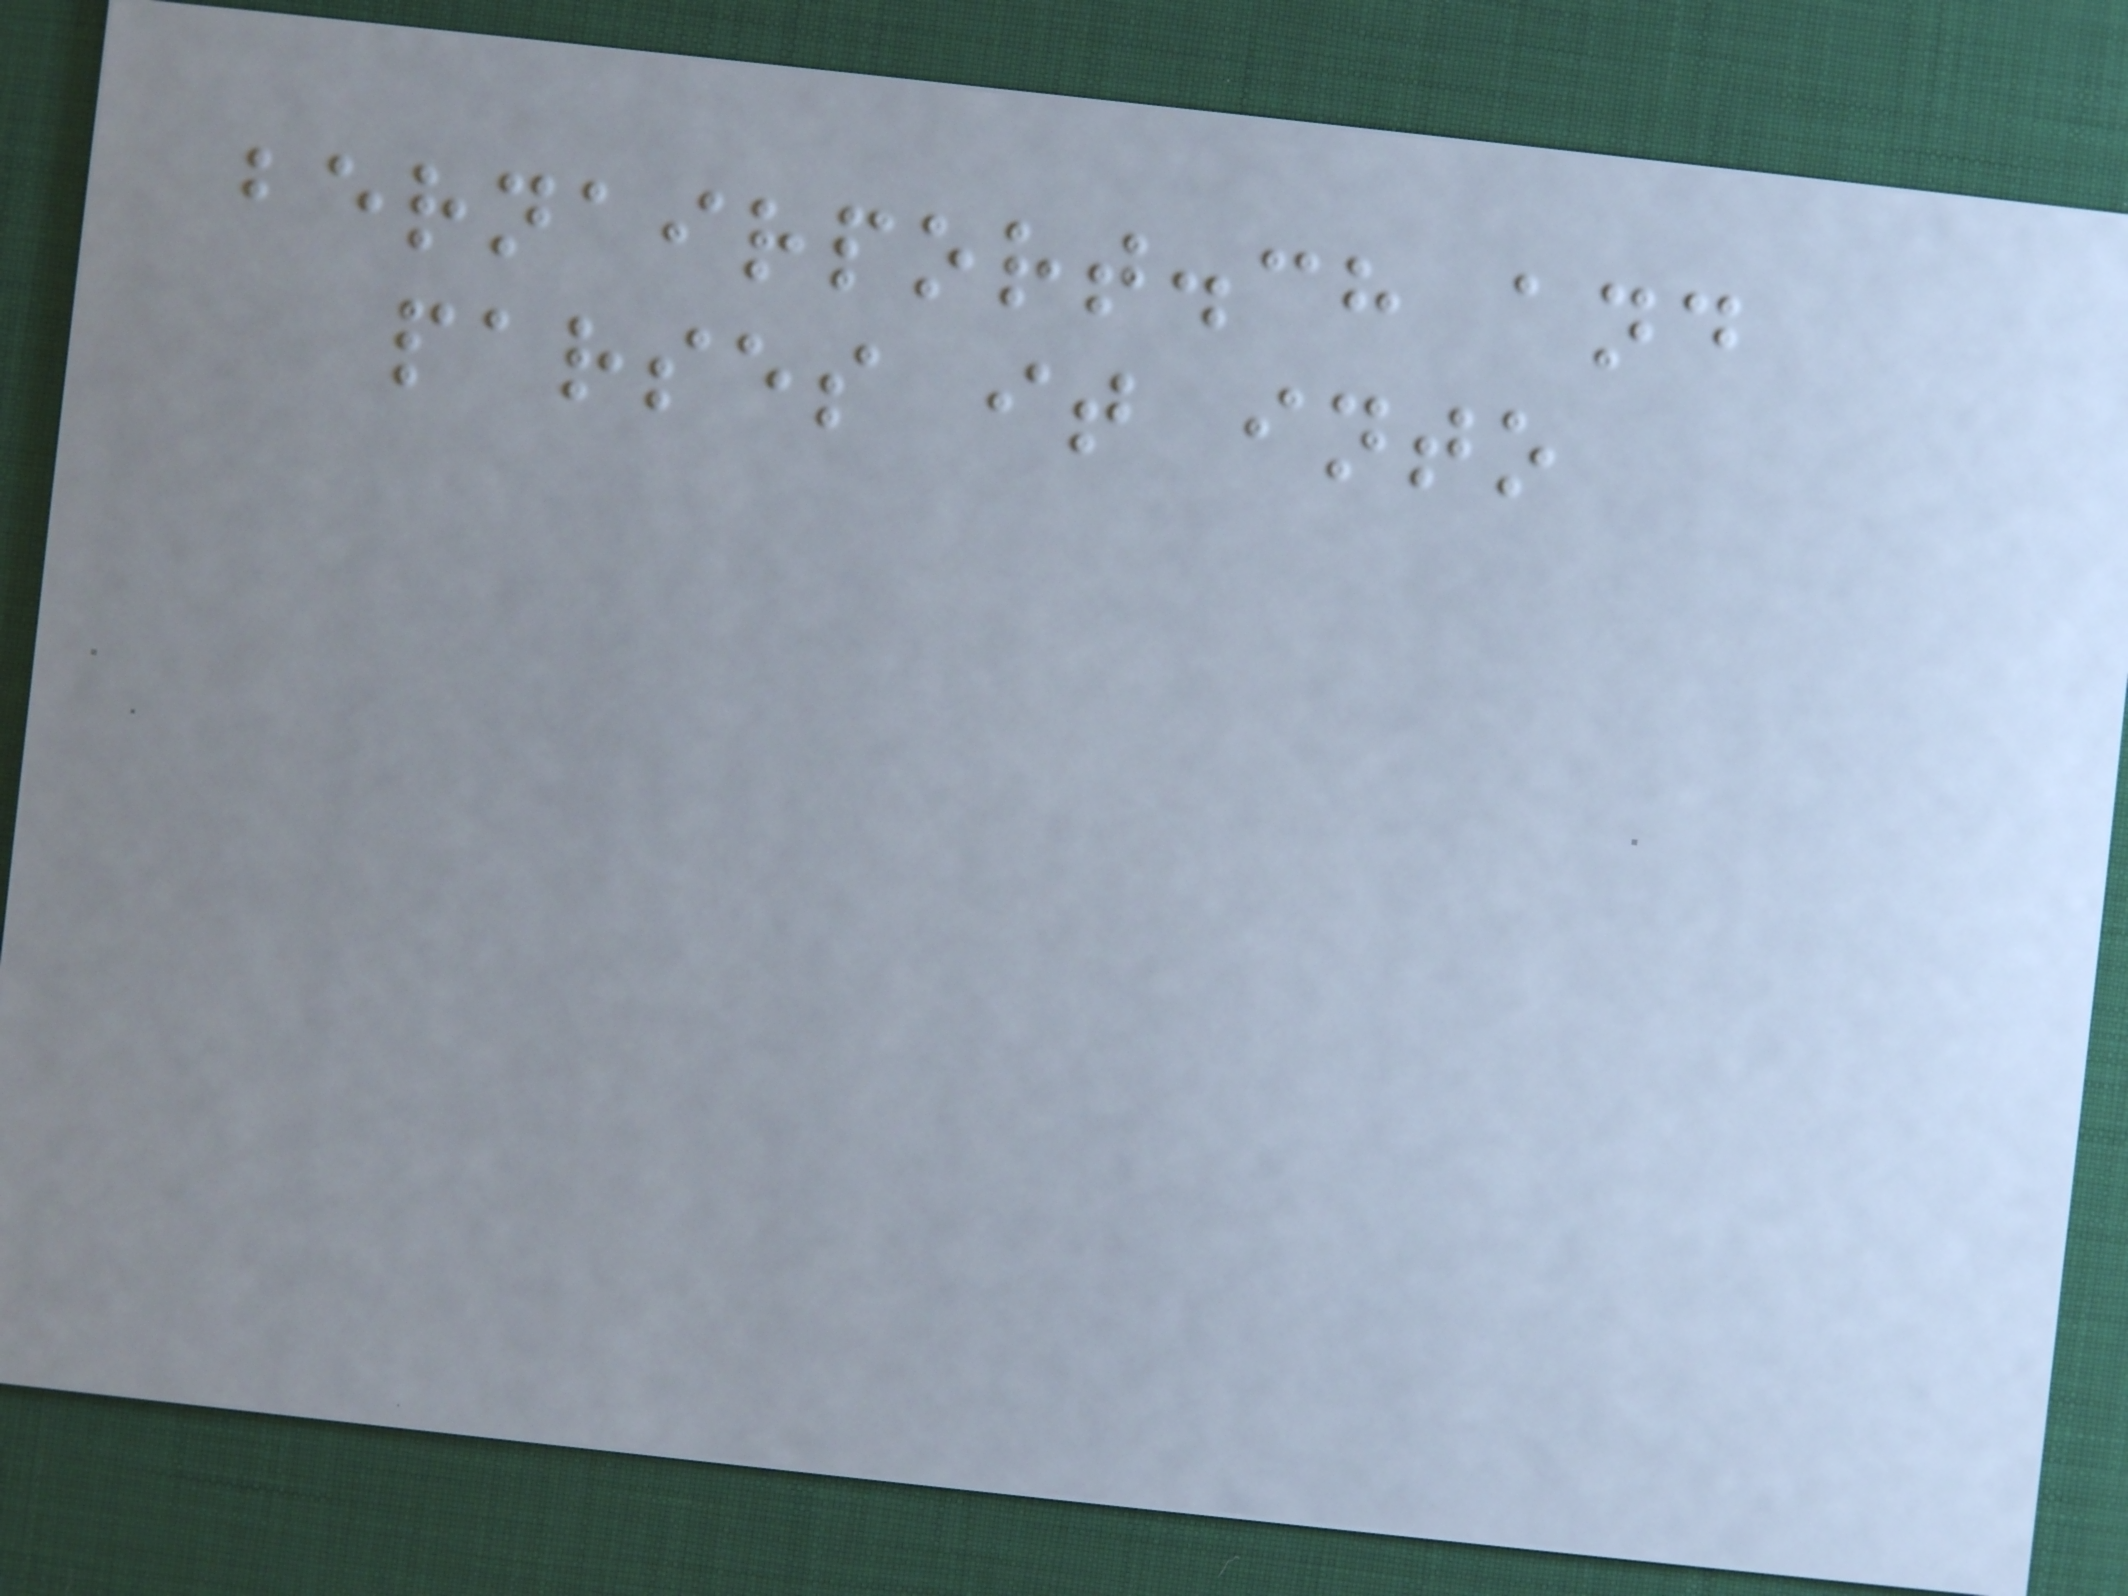bernairport.ch and
parses it into
